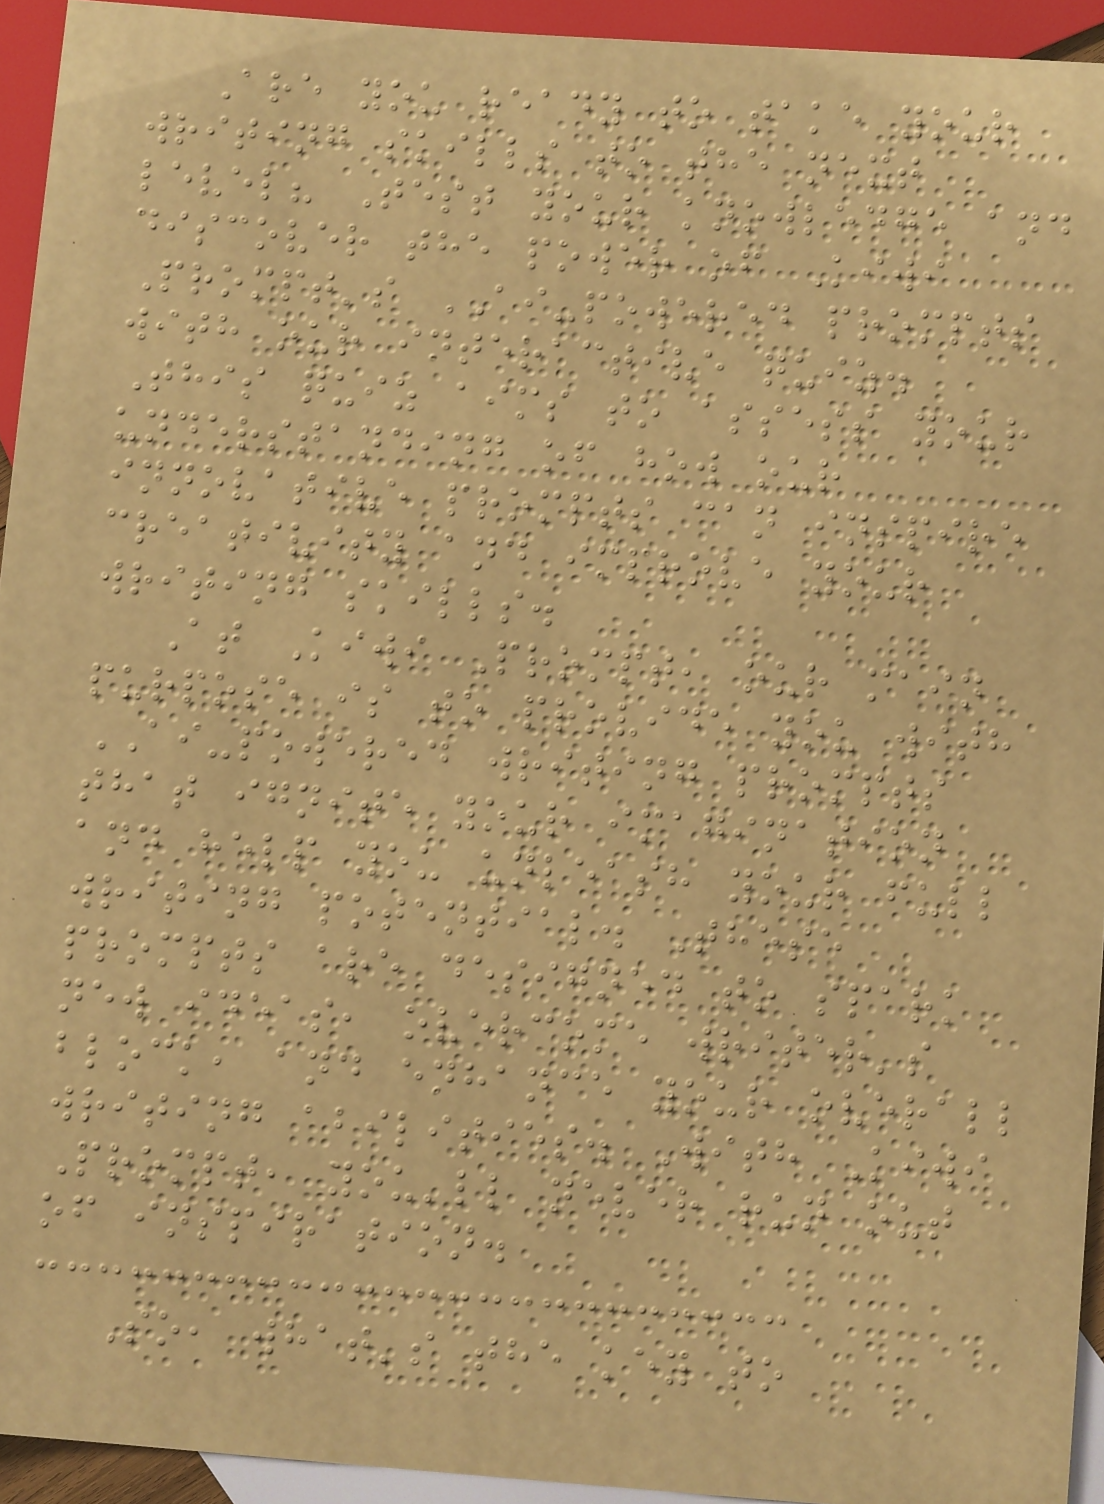Are you ready to take your
writing skills to the next
level? Test your knowledge and
discover the power of Kiwi
Prompt's AI-powered prompts
with our interactive quiz.
This quiz aims to assess your
understanding of how our
innovative prompts can inspire
creativity and improve your
writing skills.
At Kiwi Prompt, our main
purpose is to provide you with
AI-powered writing prompts
that ignite your imagination
and help you unleash your full
writing potential. These
prompts are designed to spark
new ideas, overcome writer's
block, and enhance your overall
writing abilities. With Kiwi
Prompt, you'll never run out
of inspiration.
So, what's the key to
